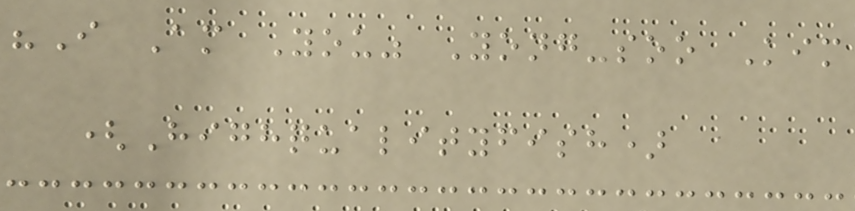"I Am You" Yong-soo Kim
(Highqualityfish)
